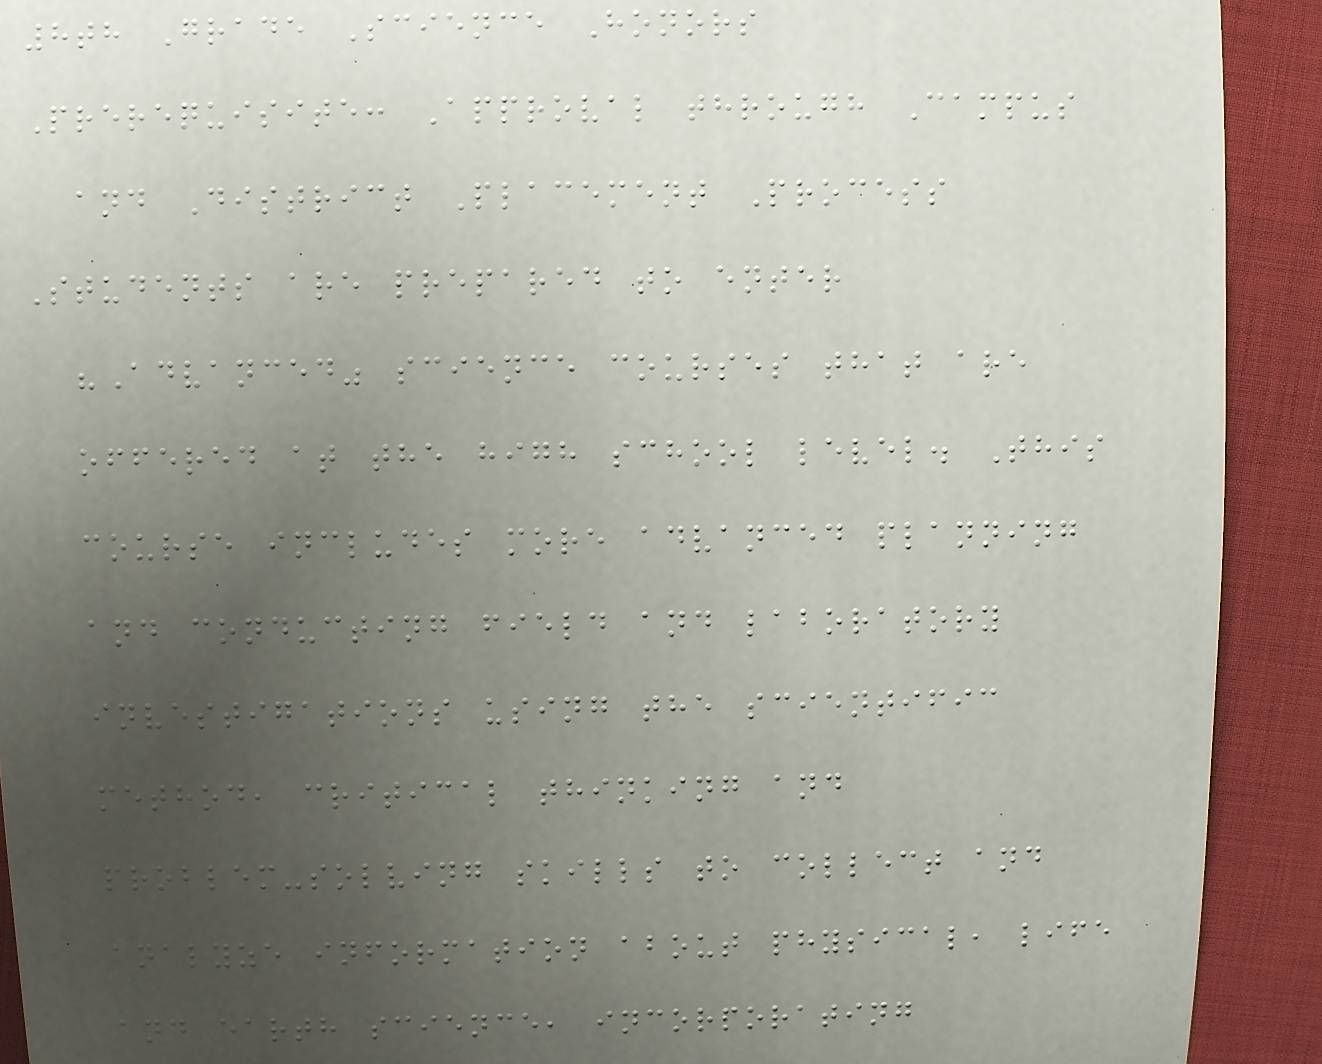8th Grade Science Honors
Prerequisite: Approval through Campus
and District Placement Process
Students are prepared to enter
"Advanced" science courses that are
offered at the high school level. This
course includes more advanced planning
and conducting field and laboratory
investigations using the scientific
method, critical thinking and
problem-solving skills to collect and
analyze information about physical, life
and earth science, incorporating
